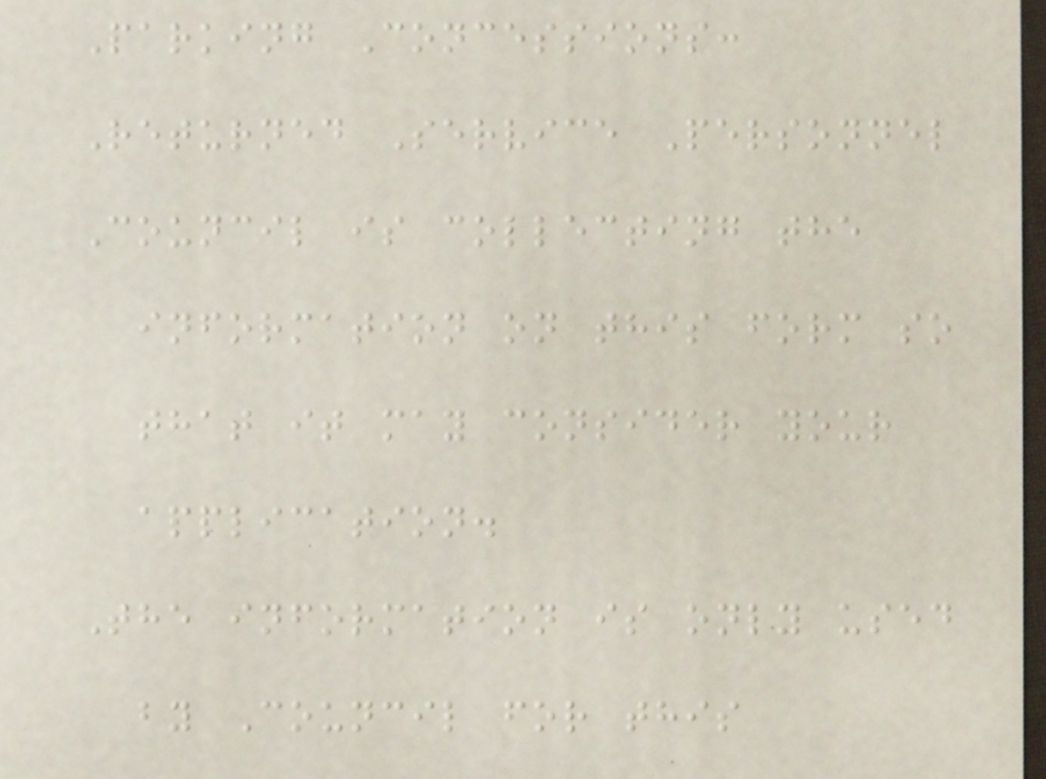Parking Concessions:
Returned Service Personnel
Council is collecting the
information on this form so
that it may consider your
application.
The information is only used
by Council for this
